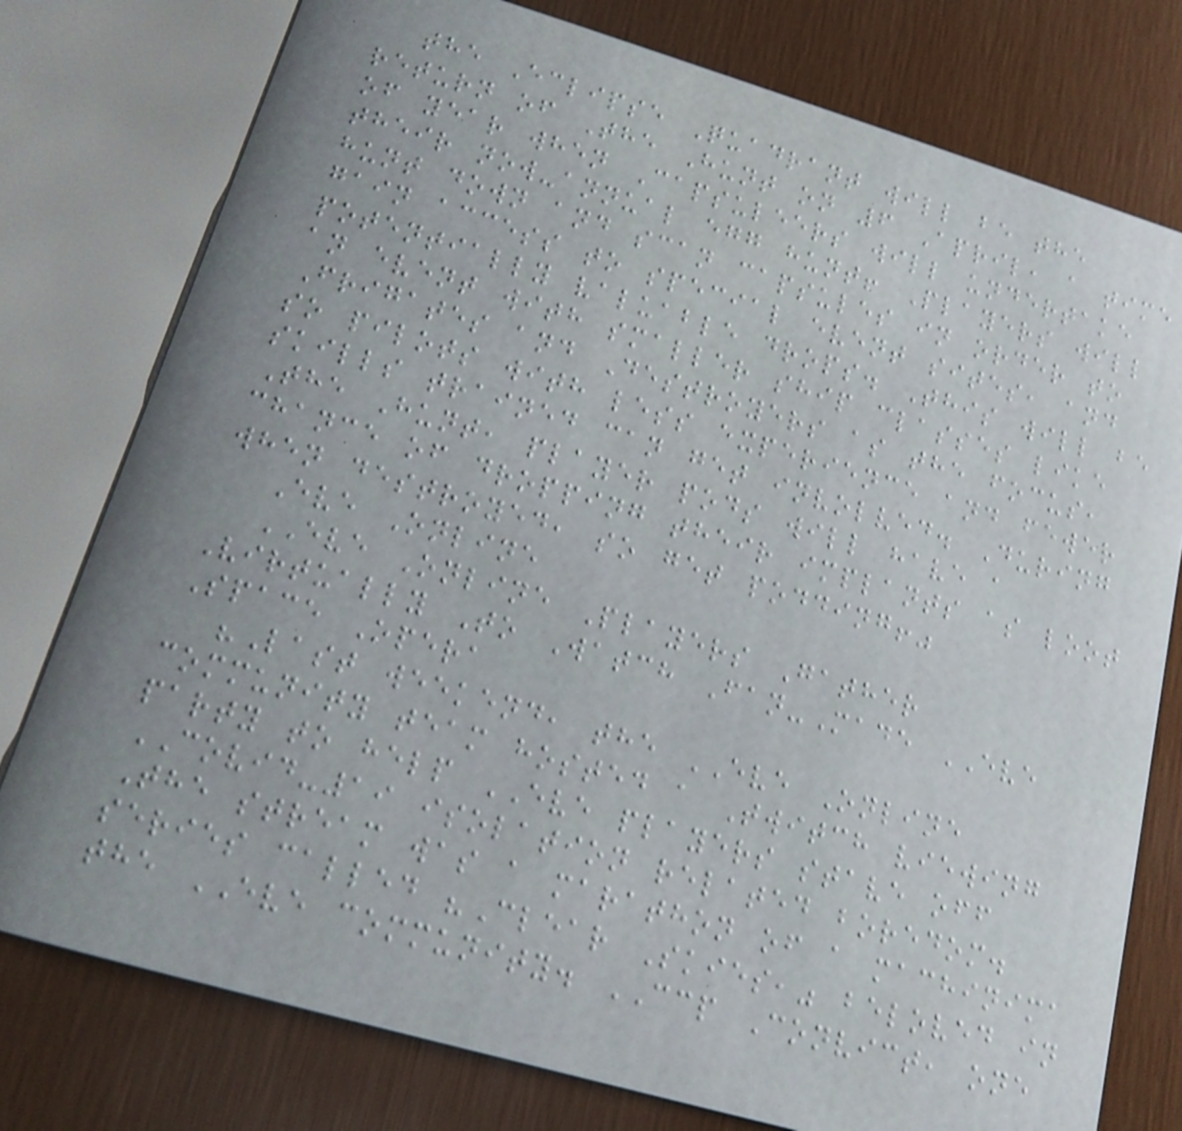the Eclipse Quadrant will be the
return of The Hunt on 6 April, a time
of year when Capsuleers will undertake
their now-annual egg hunt! Players will
hunt down and scan capsules in order to
gain access to special event sites, and
potentially valuable drops. This will be
an event with smaller ship classes like
Frigates and Destroyers as the focus,
so pilots with less experience and fewer
skills trained can get involved. During
The Hunt, player pods will have a
chance of dropping their implants as loot
when destroyed, so get podding!"
Eve Online
EVE Online Players Gather
Virtually To Watch Fan-Made EVE
Space Opera
"Last weekend, the EVE Online
community team hosted a Twitch viewing
party to help EVE players stave off
COVID-19 isolation related boredom.
The stream was a marathon of a machinima
series called "Clear Skies," beloved in
the EVE community. CCP Convict, one
